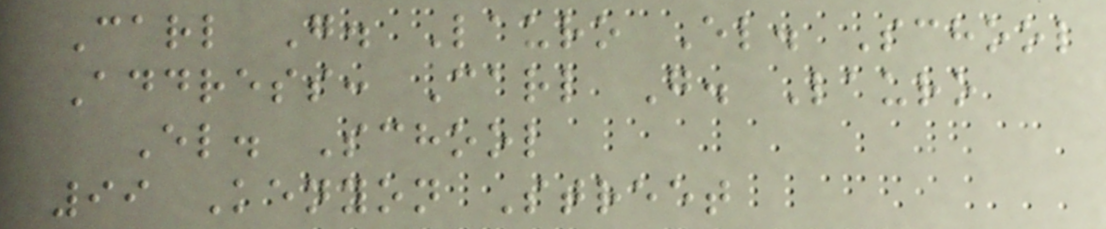Carl G. Lauro El. School
Address: Carl G. Lauro
El. School
99 Kenyon Street
